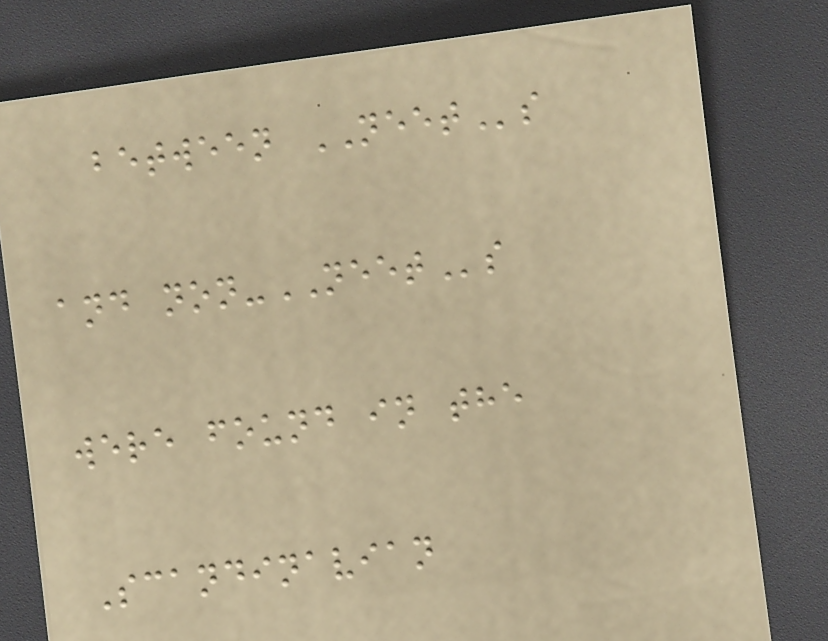between NEETs
and non-NEETs
were found in the
Scandinavian
